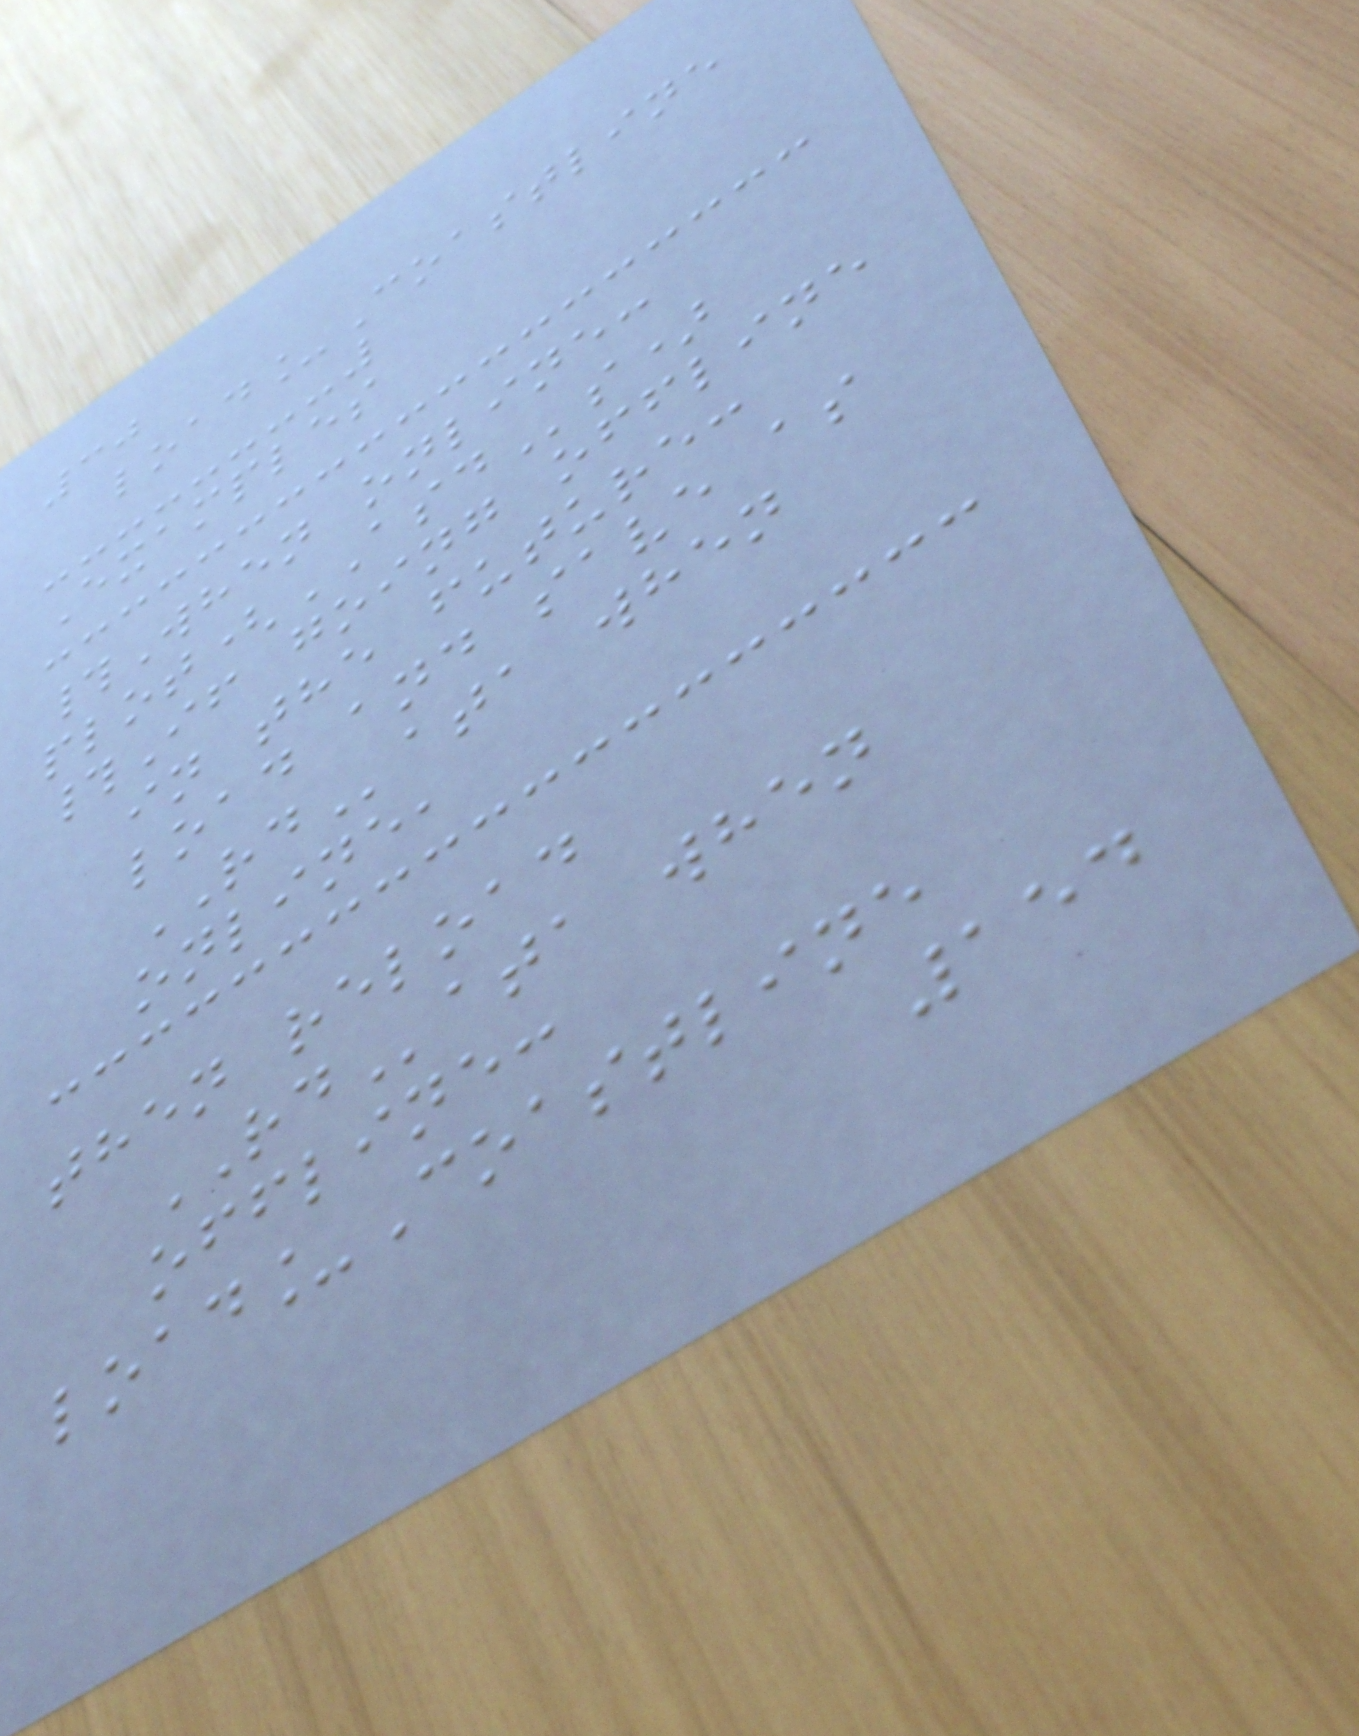30
load_Coastline
Examples
#When online:
plot(ASDs)
#If going offline
in the future:
load and save as
RData when
online,
then reload
RData when
offline:
load_Coastline
154
